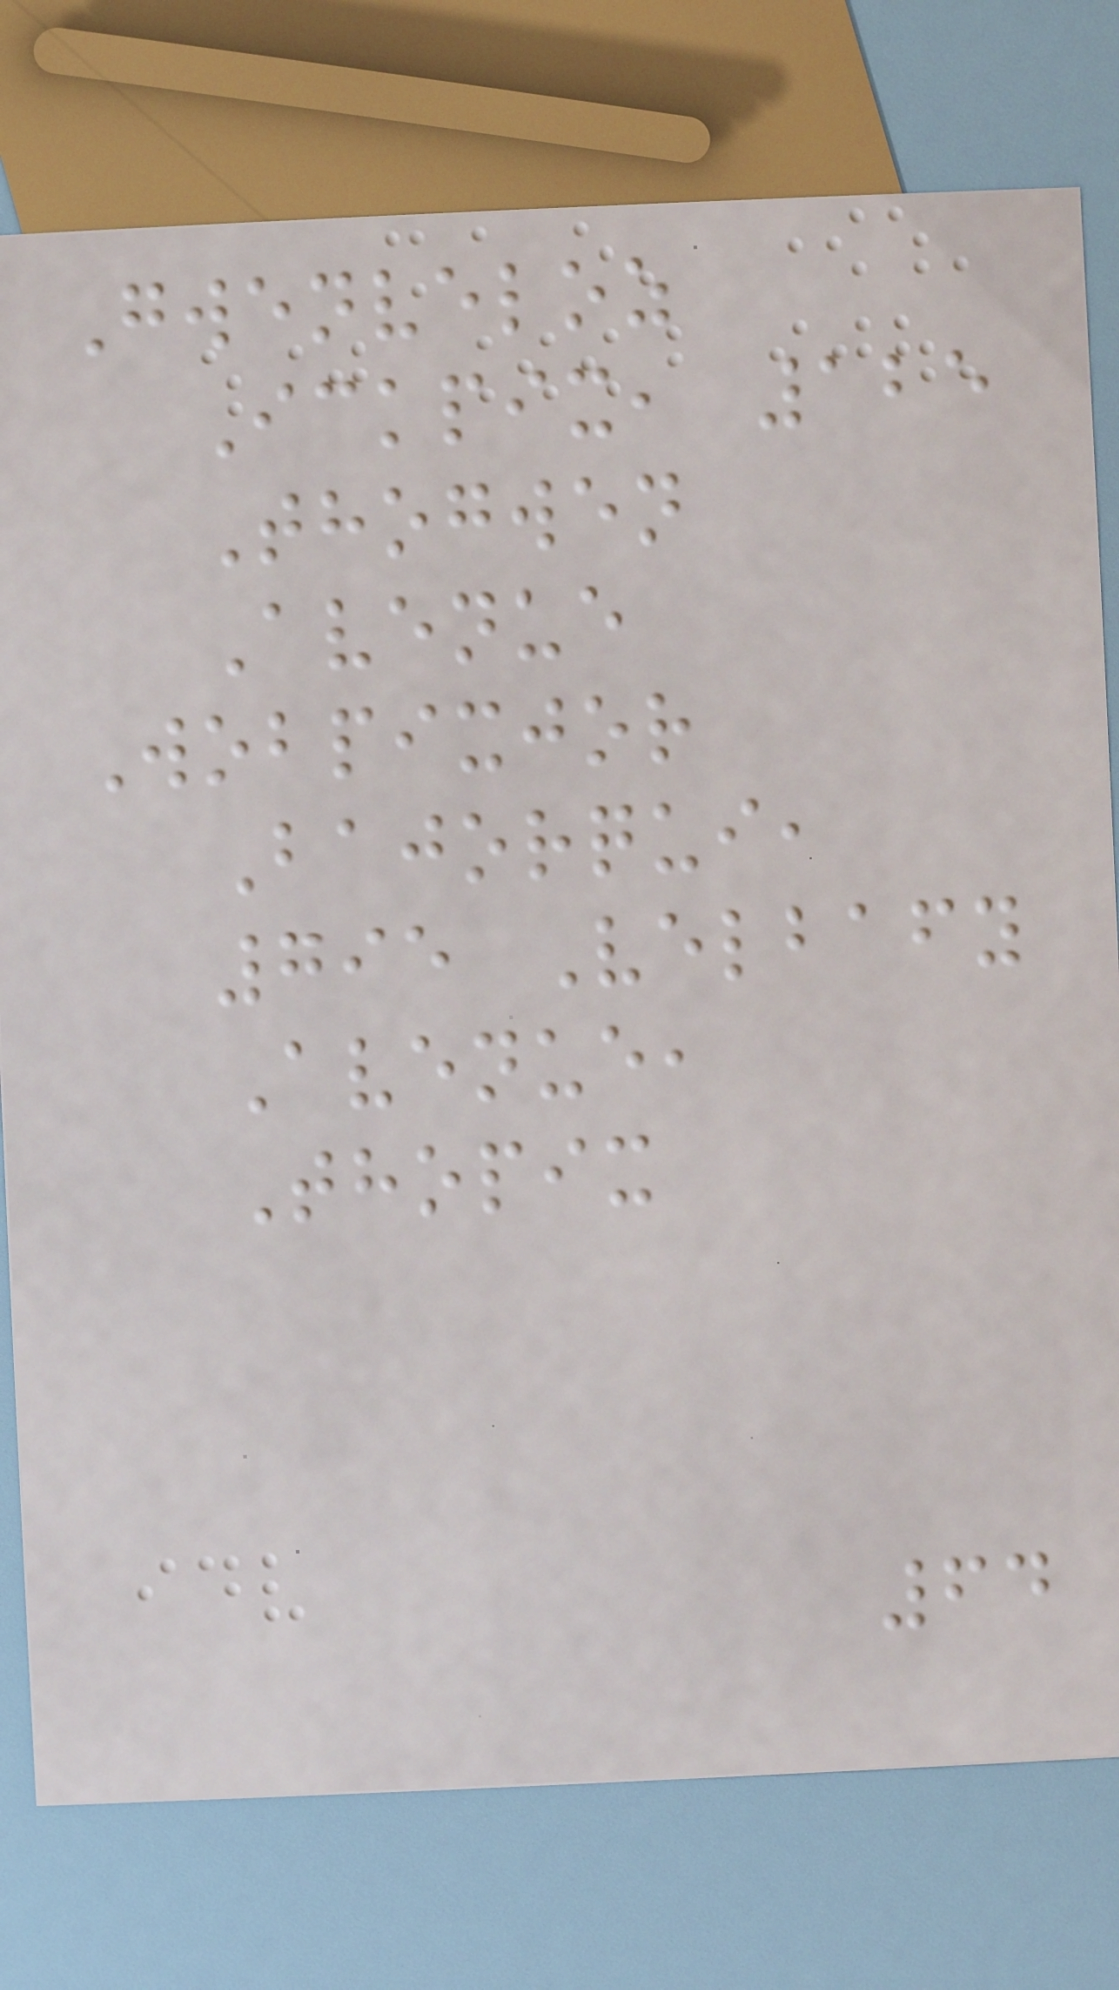Gwenveloz
Ickpix, 125
Thogwen
Avenue
Wobpixjor
Bajorqui,
795 Velbafy
Avenue,
Thopix
64
